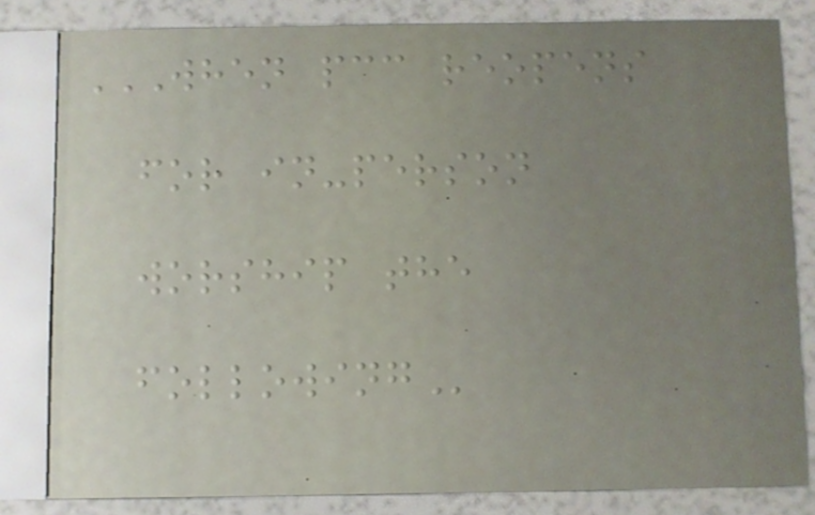WHEN PCC REOPENS
FOR IN-PERSON
WORSHIP THE
FOLLOWING
